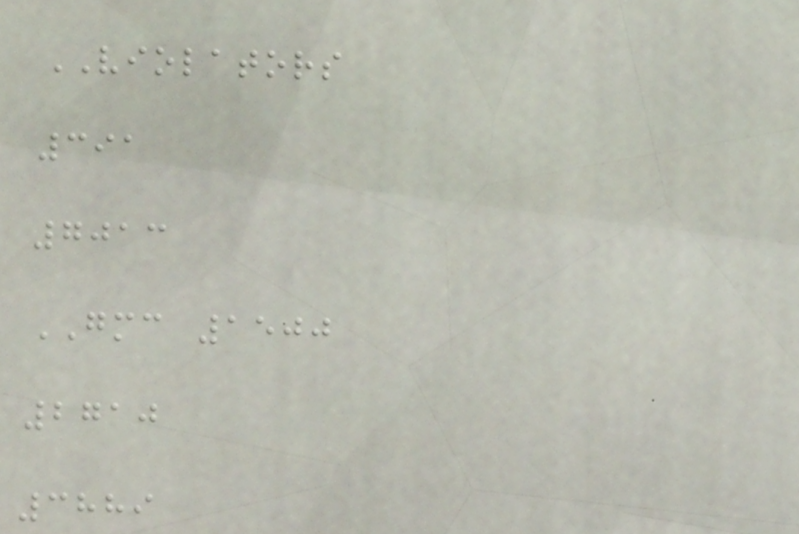VIOLATORS
391
7013
GMC 1500
2710
3889
